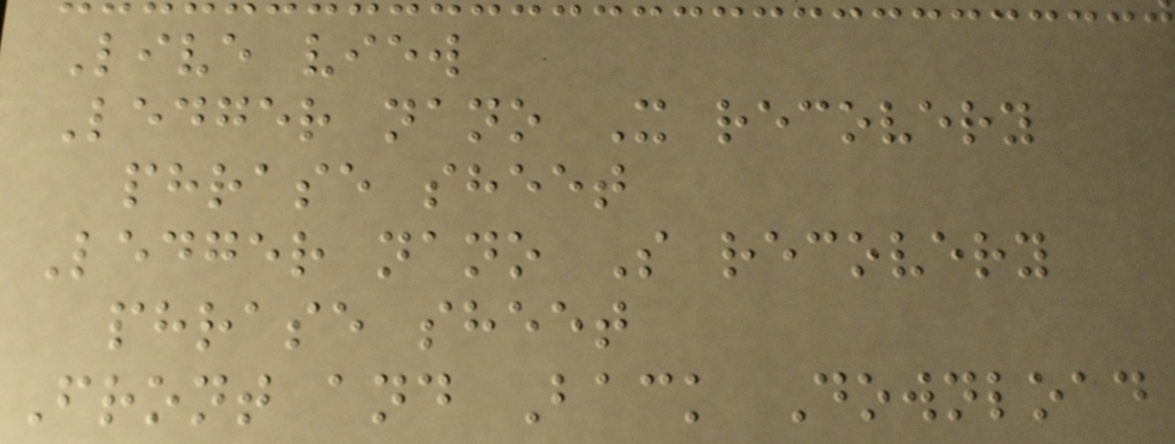Live view
Ledger nano X recovery
phrase sheet
Ledger nano S recovery
phrase sheet
Front and Back Download
